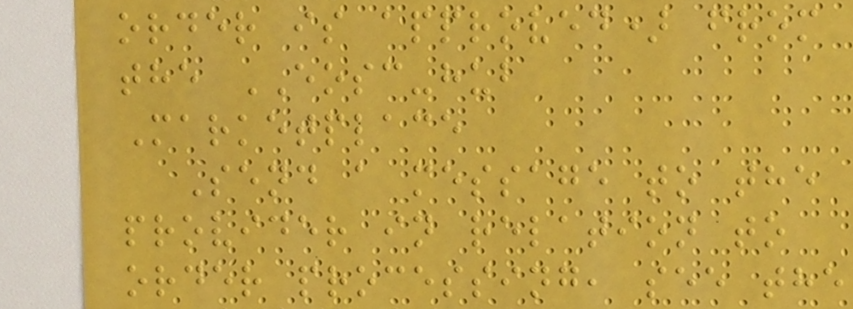order is approved) from
the EOSC-hub
Marketplace
Send a message to the
provider in relation to
order processing, see the
